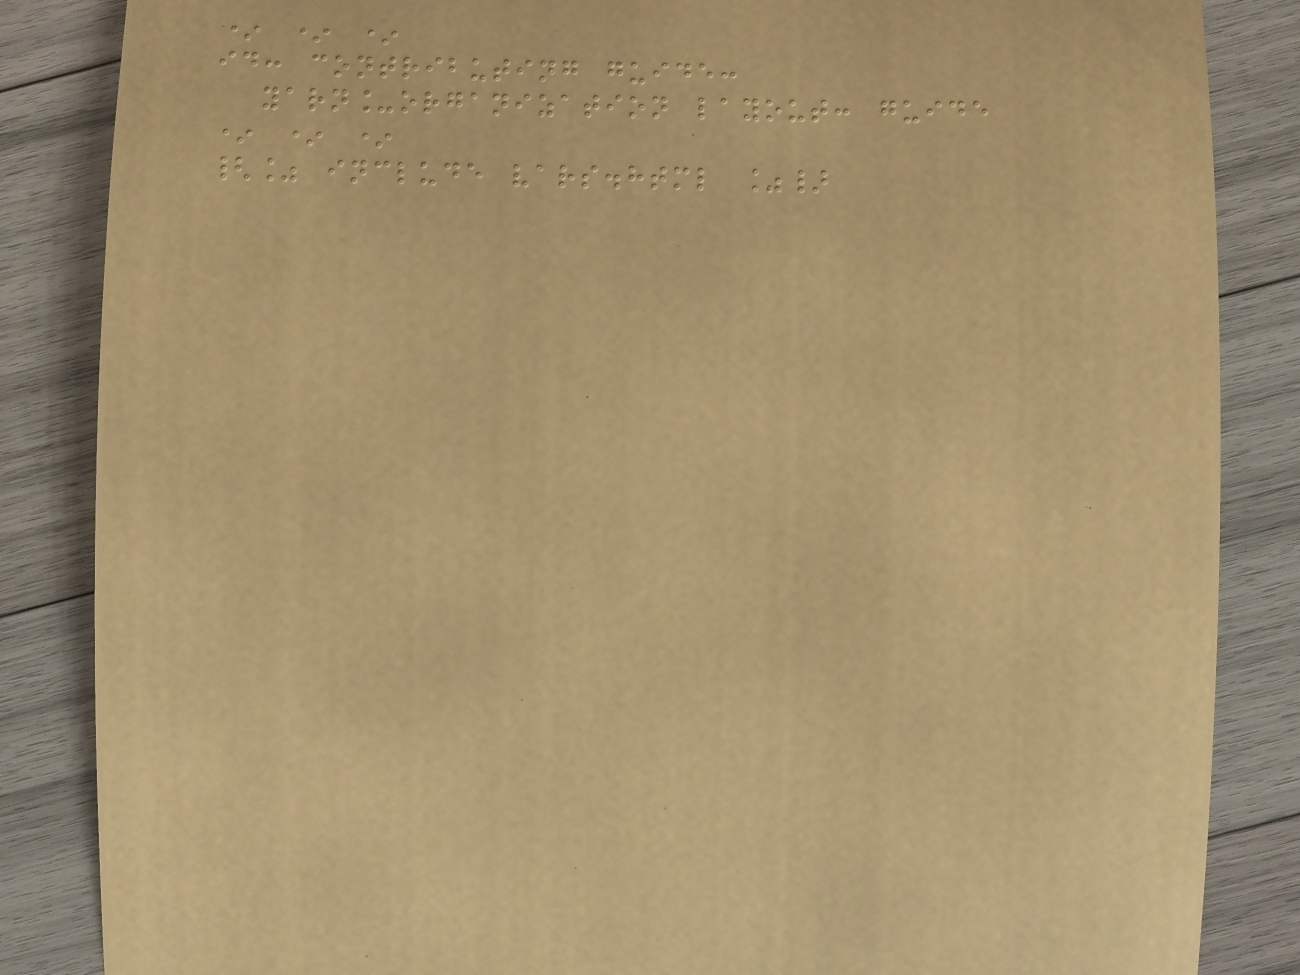* * *
id: contributing guide:
yarn_organization layout: guide
* * *
{% include vars.html %}
